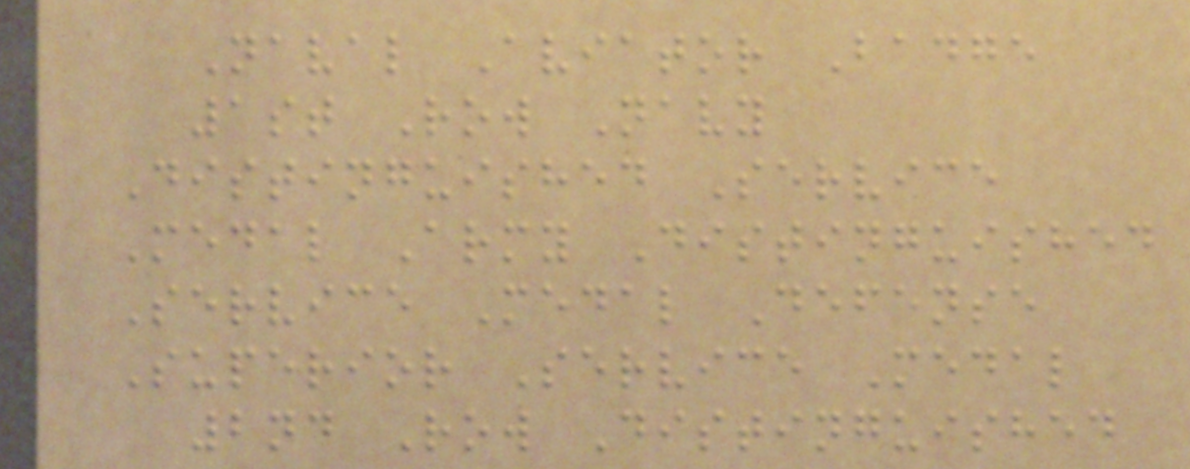Naval Aviator Badge
1st Row Navy
Distinguished Service
Medal Army Distinguished
Service Medal Defense
Superior Service Medal
2nd Row Distinguished
